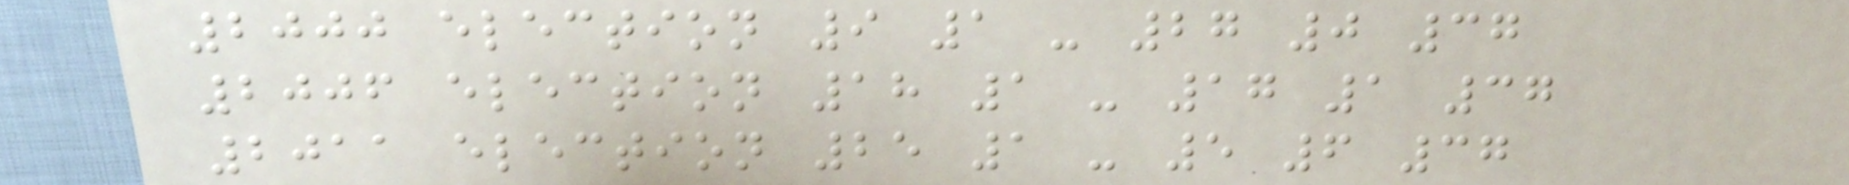2000 election 9 1 - 27 0 37
2006 election 18 1 - 17 1 37
2011 election 25 1 - 5 6 37
